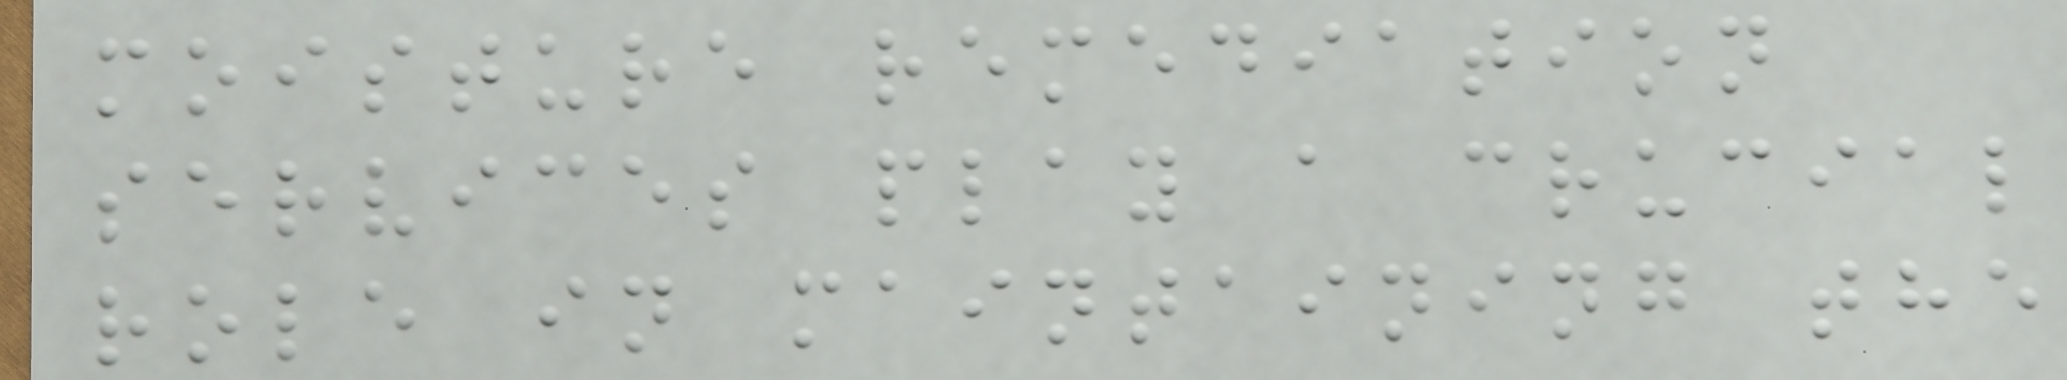moisture remediation
services play a crucial
role in maintaining the
